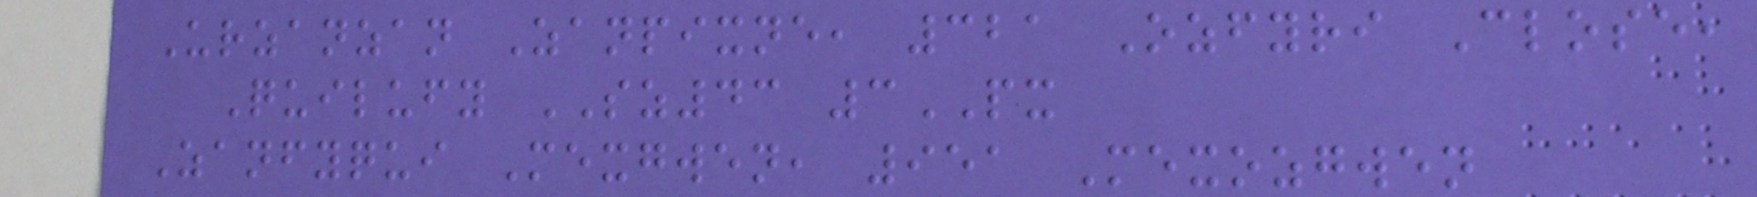Urzanzan Zanpixne, 321 Ozfyri Close,
Quilufy SZ43 3PX
Zanfyqui Mexgwen, 951 Mexozgwen
